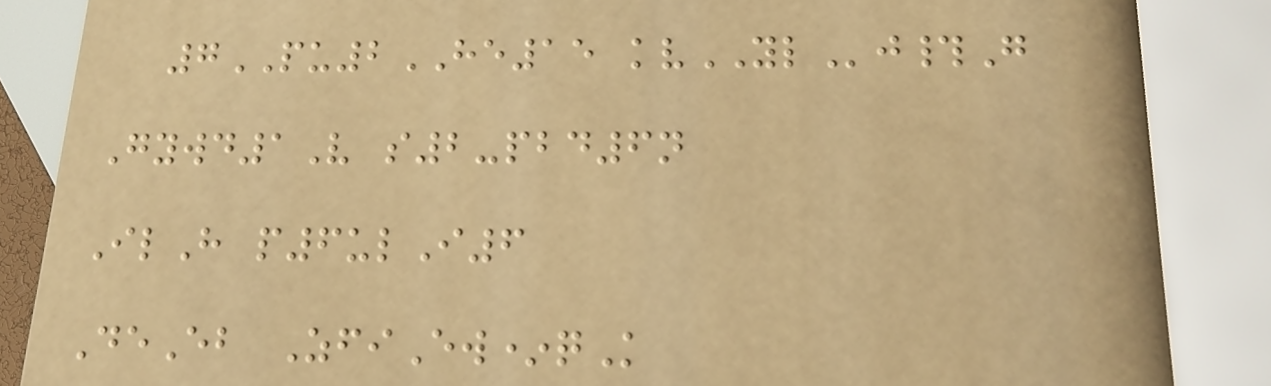7PU2HE15 kvYLj#G
Gywd1V s2-pbd6n
IlH p6ulI6
DeEb ZfiEw*qK
